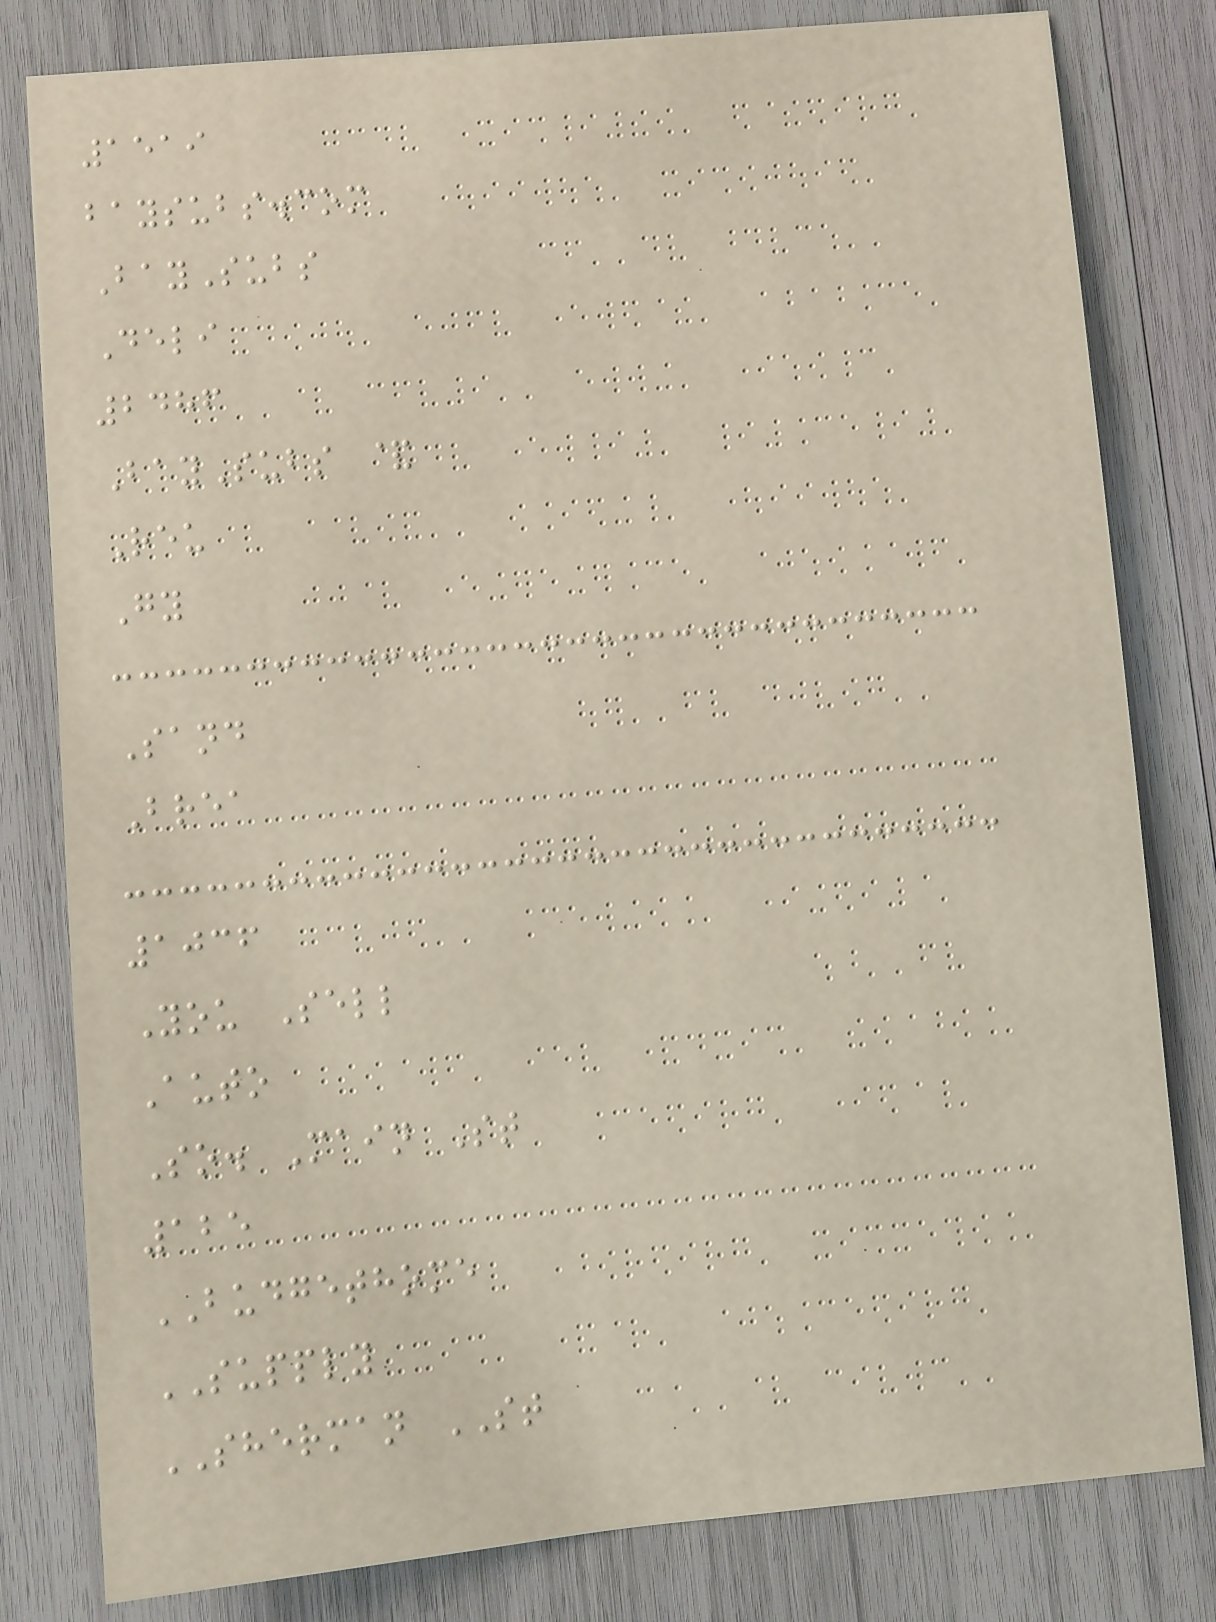1519
baysubs.com
BaySubs
Deli
2486
BaySubs &
Reu
Gy
Sand
Brea
1036
You Sell
Auto
So. Main St
125
BUDGETHOME
SUPPLY
SHERMAN ST
